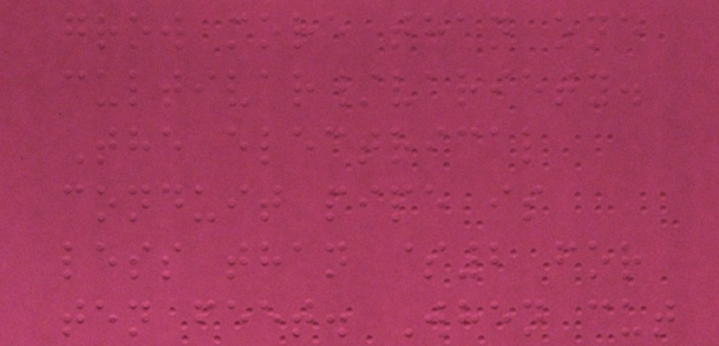grow more than one
cultivar/variety.
The electrical
conduit pipe is
less than $2 for
ten feet. When cut
